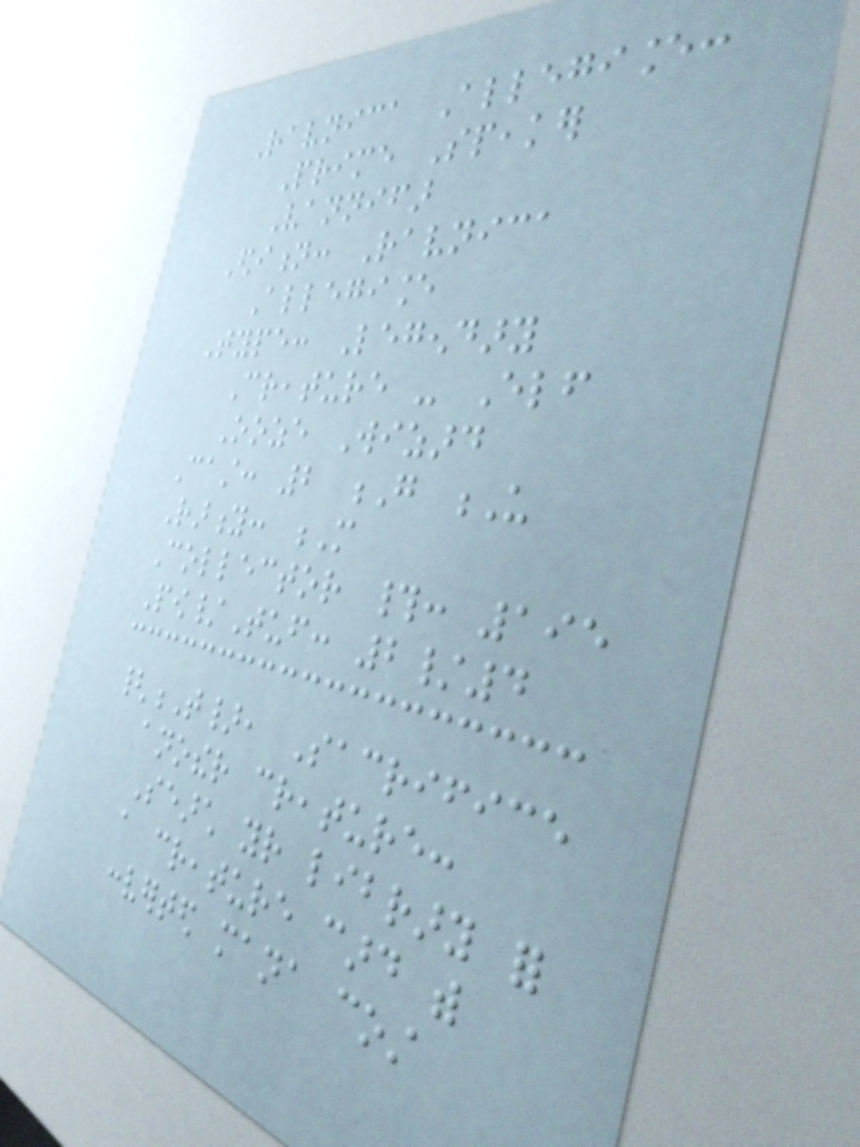Ravnica Allegiance:
Prime Speaker
Vannifar
Edition: Ravnica
Allegiance
Type: Legendary
Creature - Elf
Ooze Wizard
Cast: 2 G U
Rarity: M
Collector #: 195
Pow/Tuf: 2/4
{T}, Sacrifice
another creature:
Search your library for
a creature card with
converted mana cost
